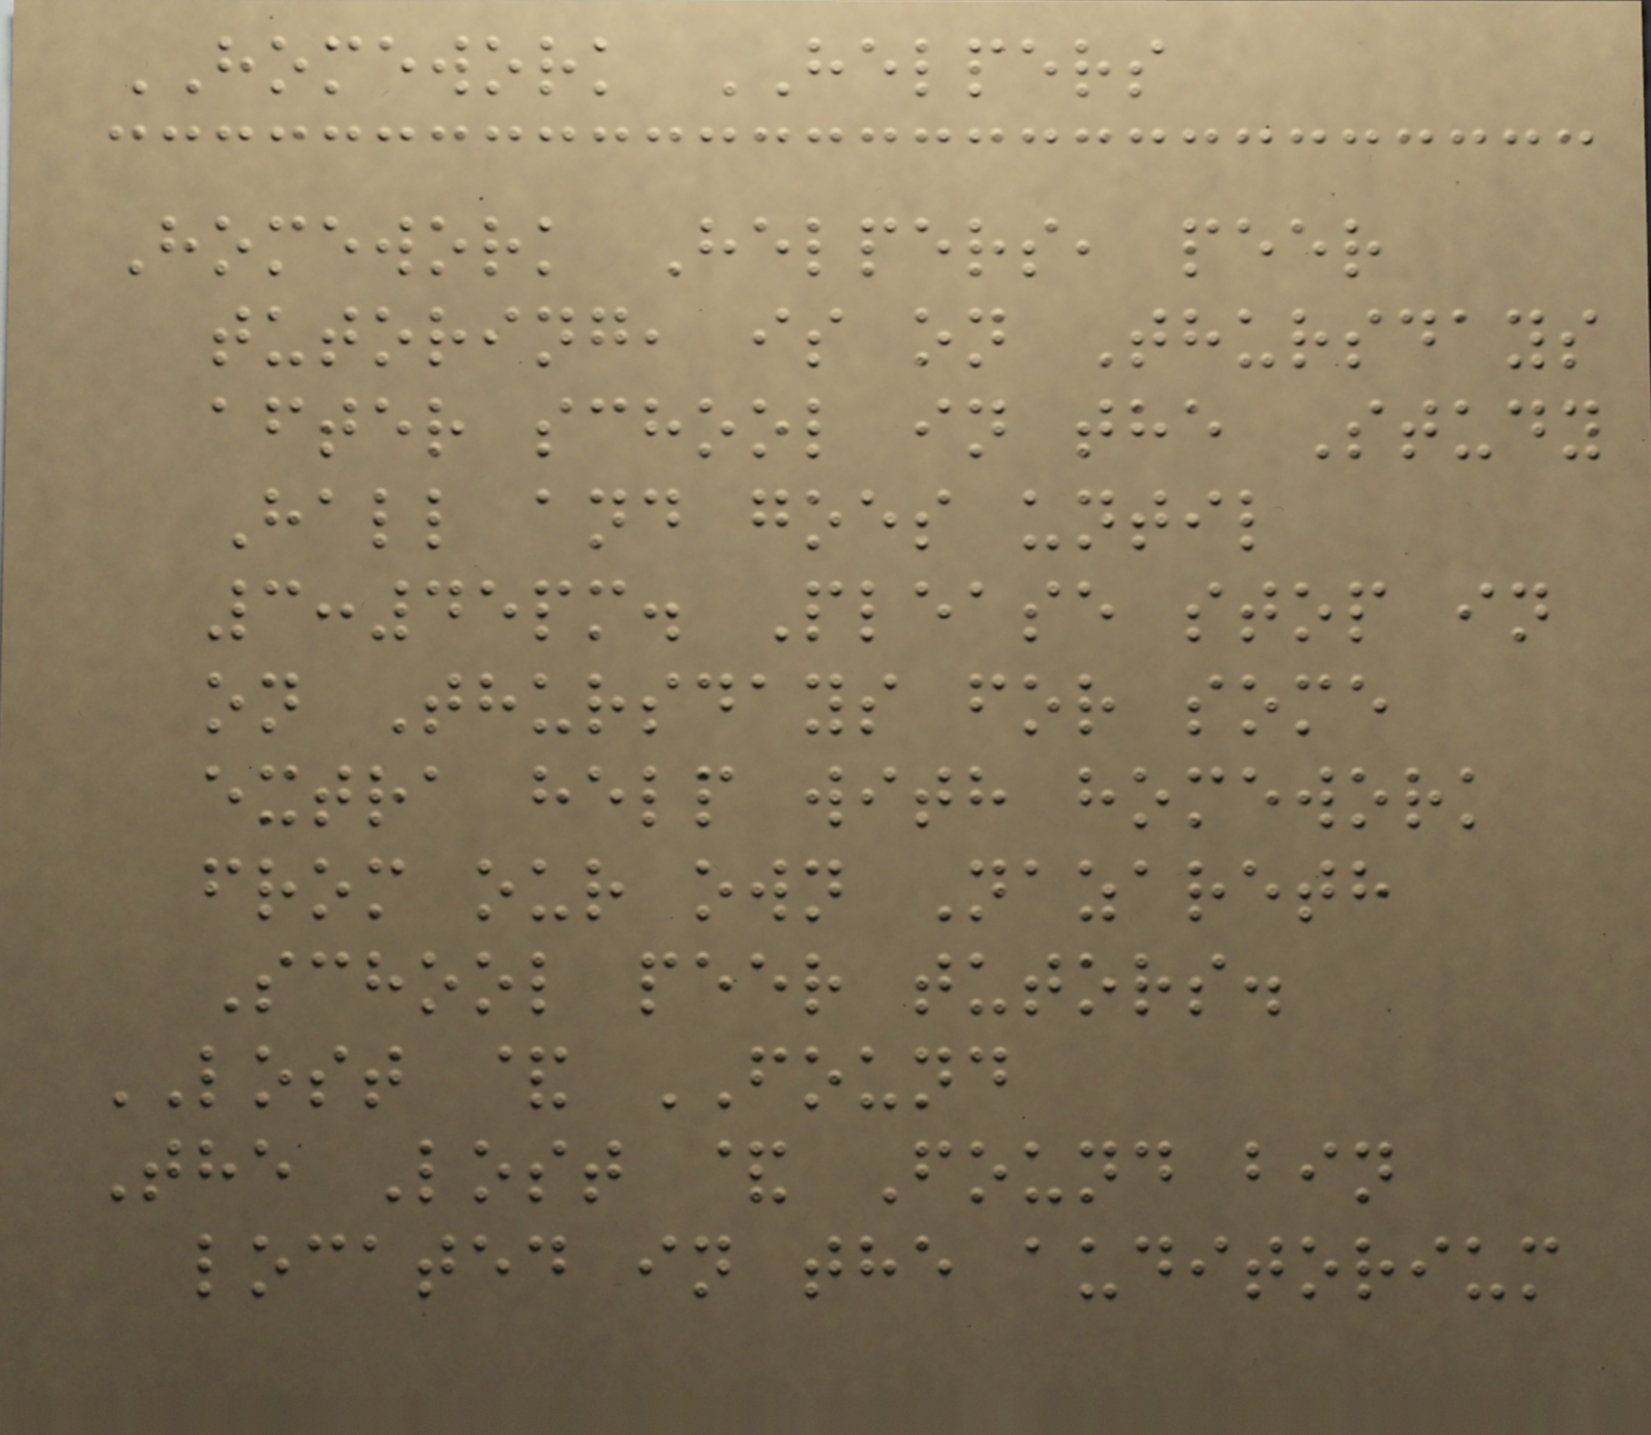HOMEWORK HELPERS
Homework Helpers, peer
tutoring, is on Thursdays
after school in the Study
Hall and goes until
3:45pm. Please stop in
on Thursdays for some
extra help with homework
from our own Nazareth
School peer tutors.
LOST & FOUND
The Lost & Found bin
located in the auditorium
